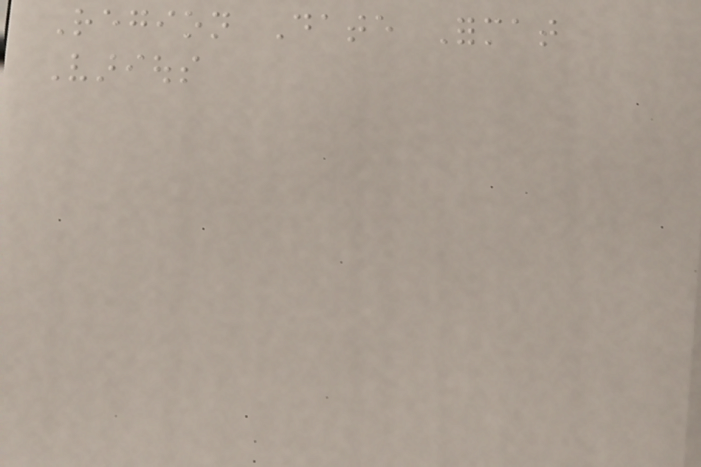Region Date Format
Various
